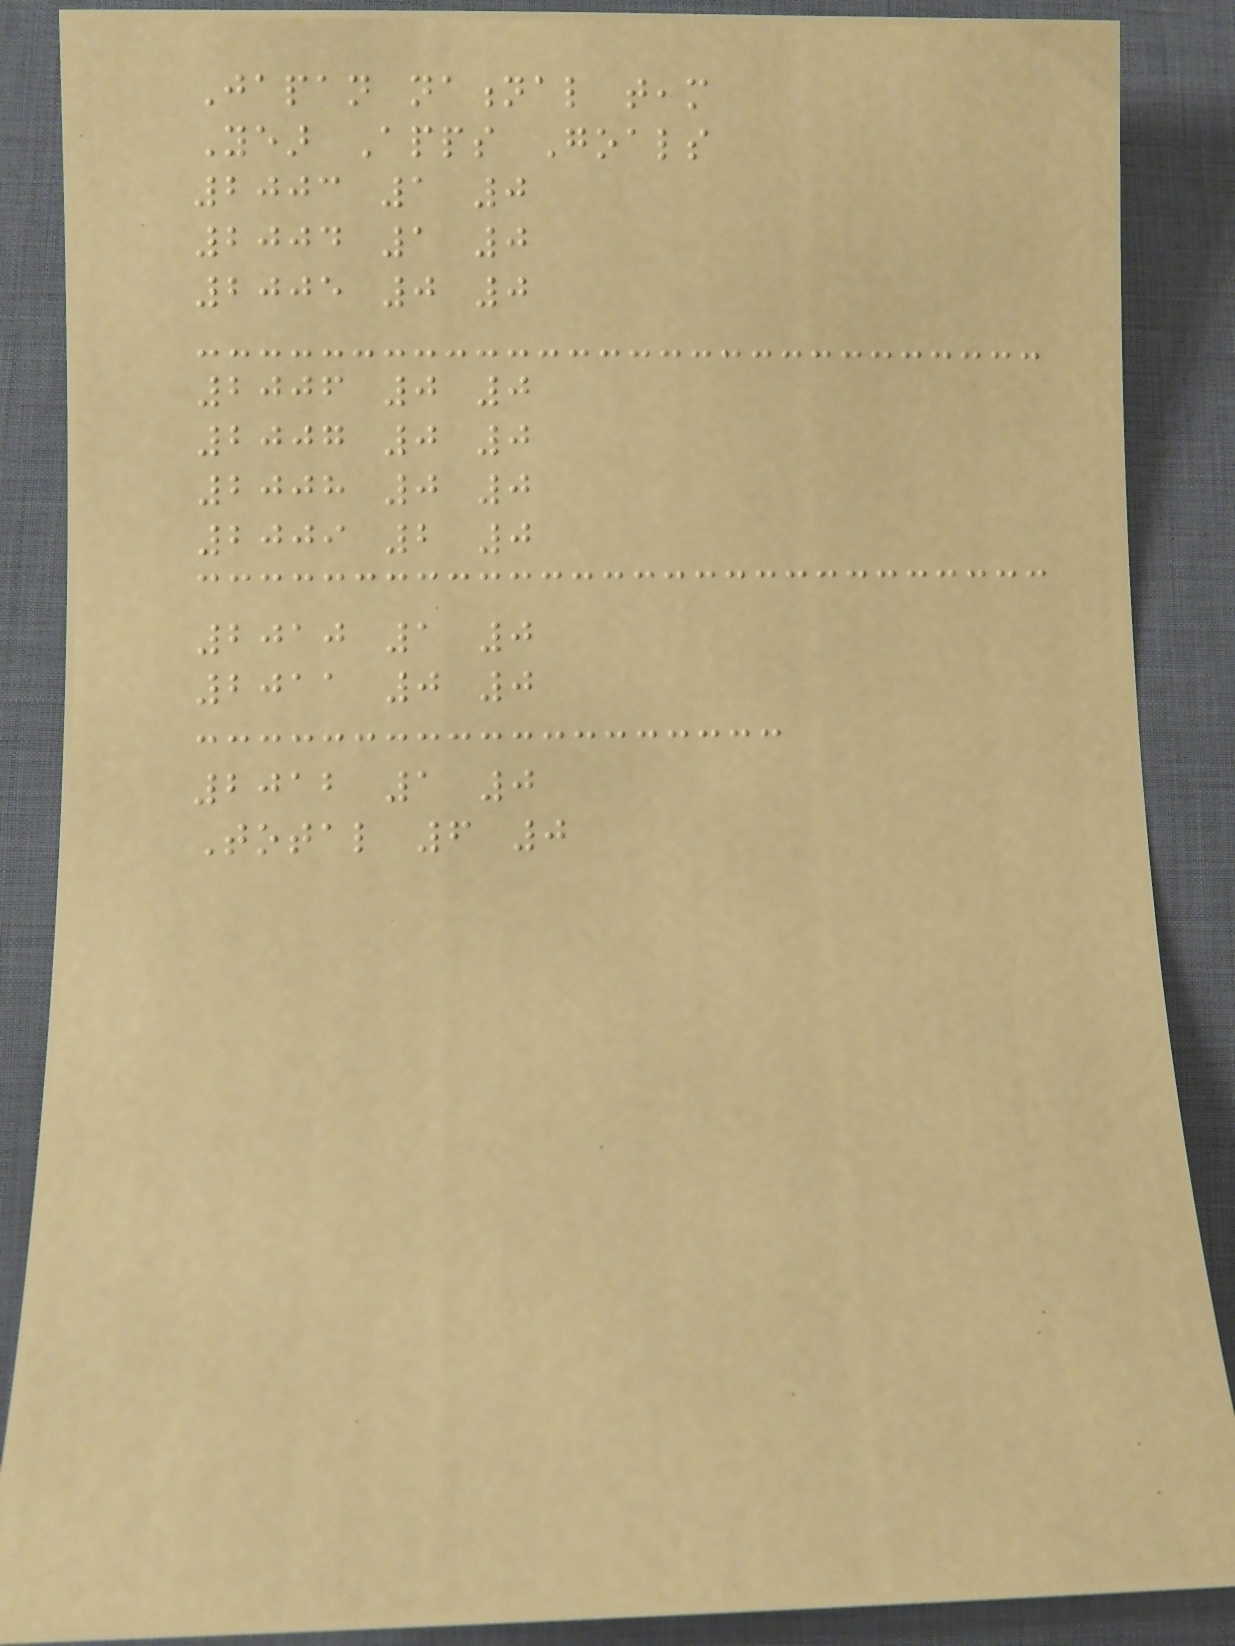Japan national team
Year Apps Goals
2003 1 0
2004 1 0
2005 0 0
2006 0 0
2007 0 0
2008 0 0
2009 2 0
2010 1 0
2011 0 0
2012 1 0
Total 6 0
